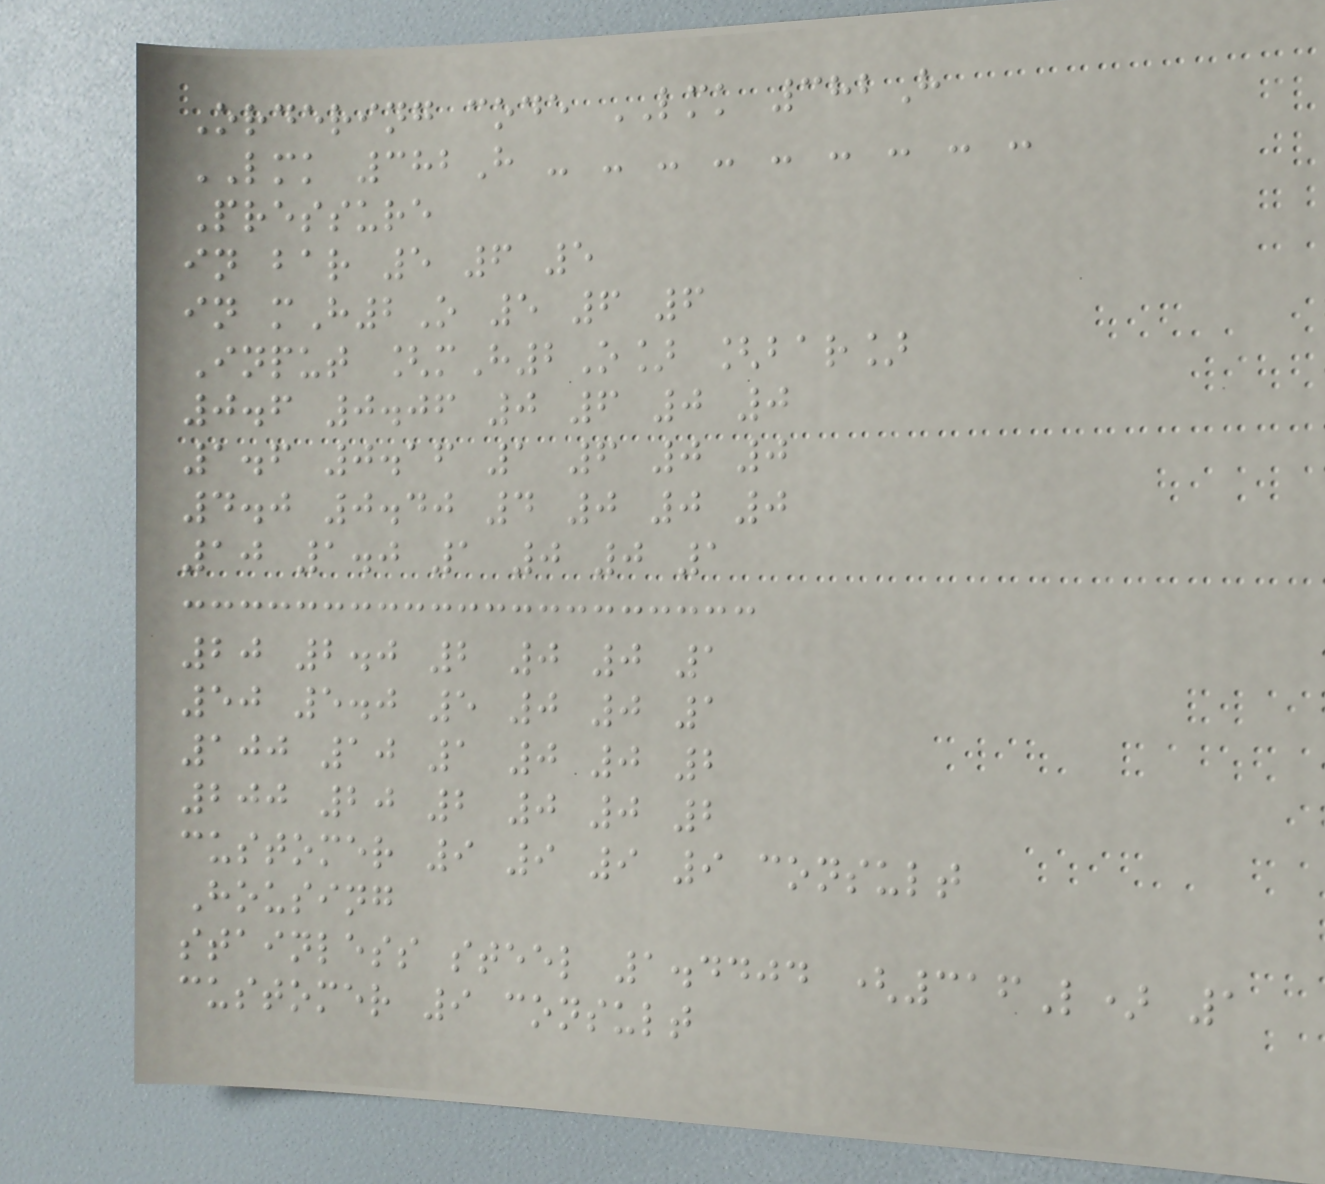Ordering code LMK 382H
LMK 382H - - - - - - - - -
Pressure
in bar 5 6 5
in mH2O 5 6 6
Input [mH2O] [bar]
0.6 0.06 0 6 0 0
1.6 0.16 1 6 0 0
4.0 0.40 4 0 0 0
10 1.0 1 0 0 1
20 2.0 2 0 0 1
50 5.0 5 0 0 1
100 10 1 0 0 2
200 20 2 0 0 2
customer 9 9 9 9 consult
Housing
stainless steel 1.4404 (316L) 1
customer 9 consult
